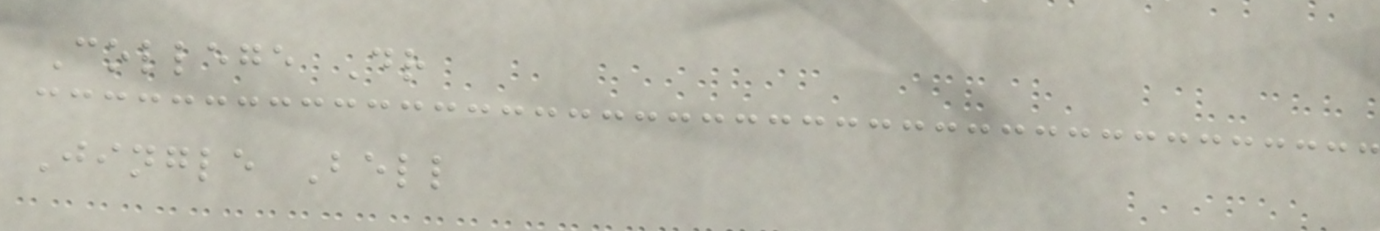College Dr
Jingle Bell
